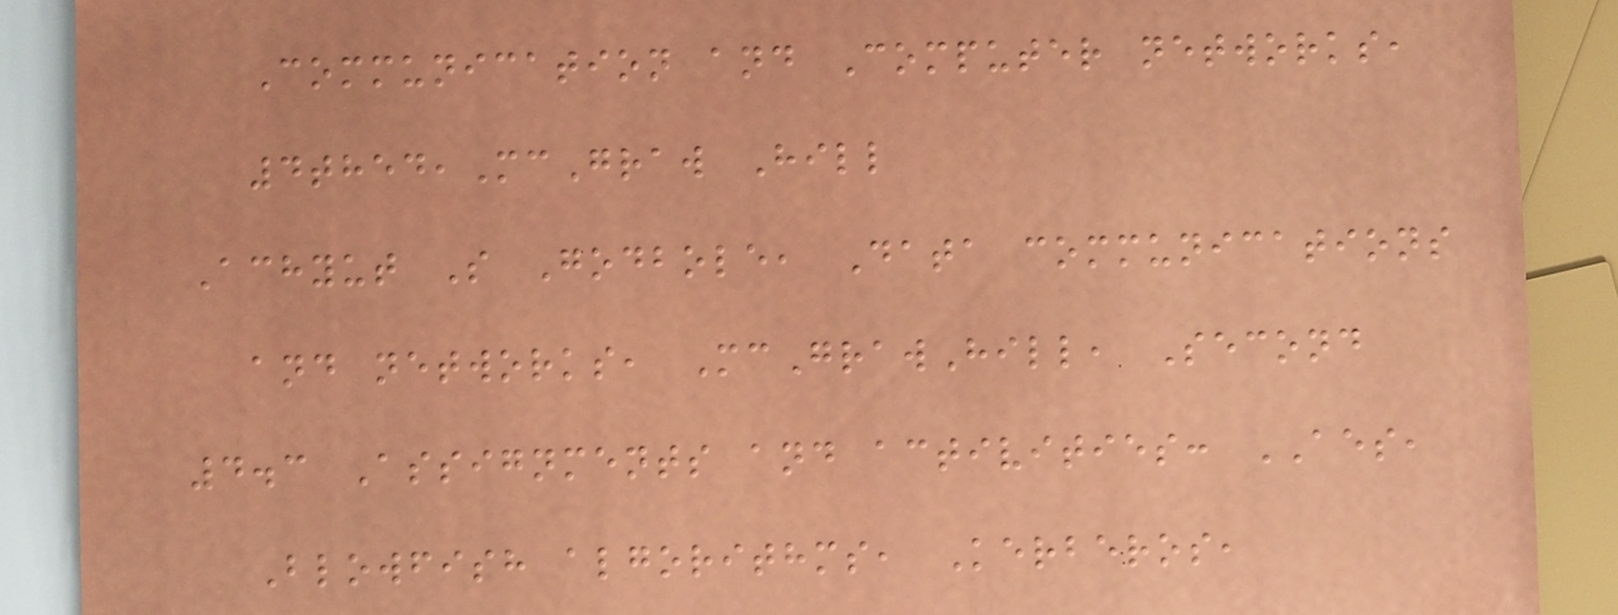Communication and Computer networks,
4thed,McGraw Hill
Achyut S Godbole, Data communications
and networks, McGrawHill, Second
4.3 Assignments and activities: AES,
Blowfish algorithms, Kerberos,
